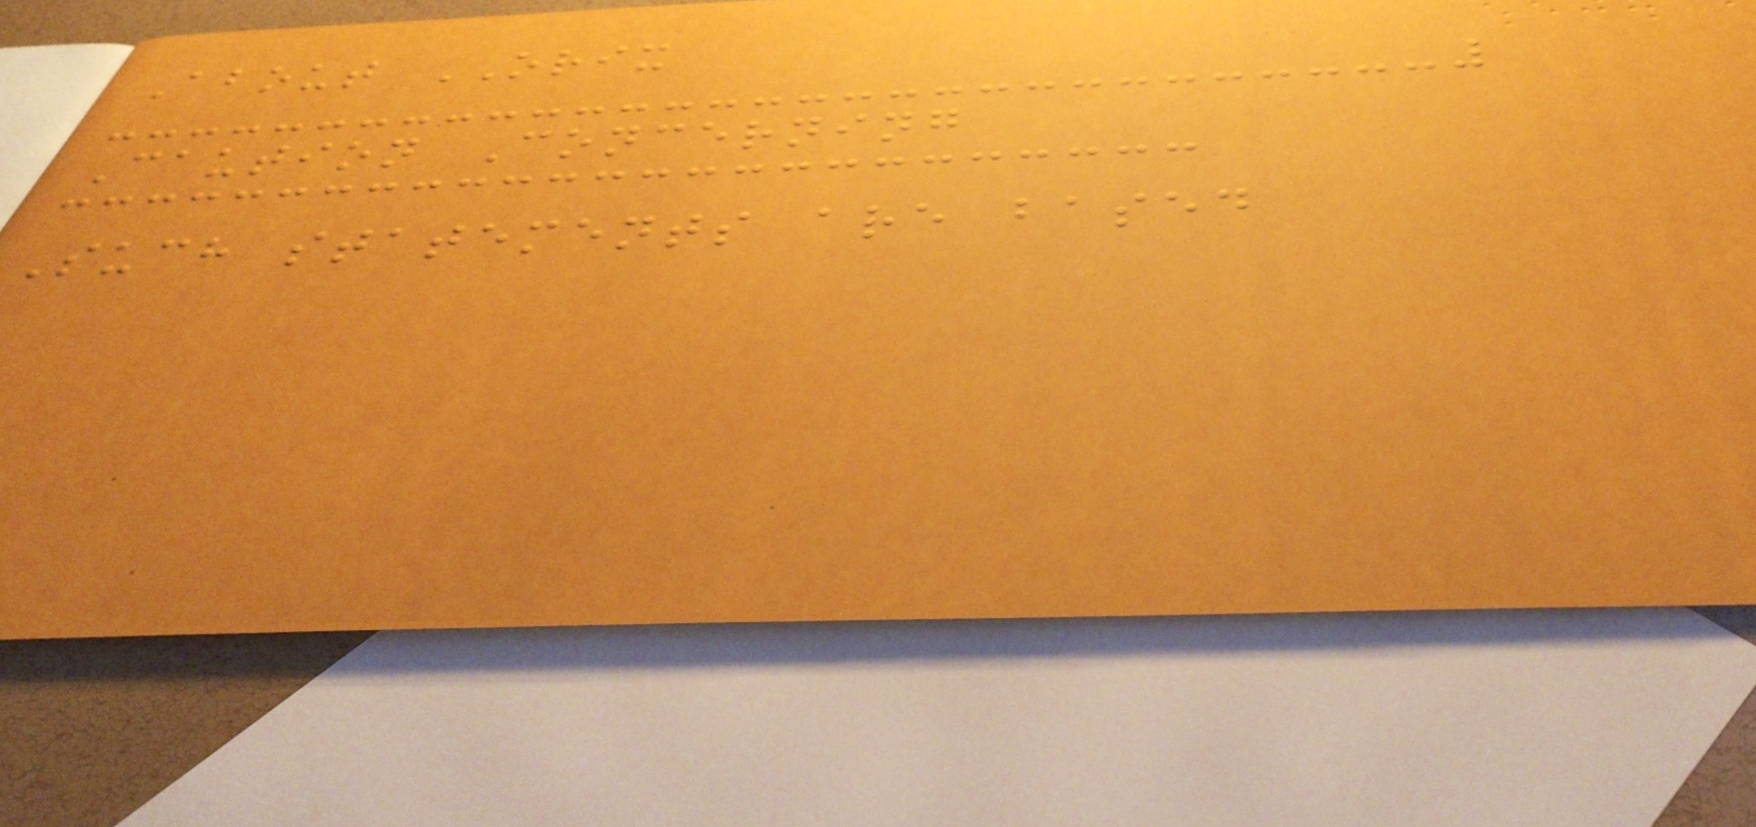About ORIX
Caution Concerning
Such statements are based
